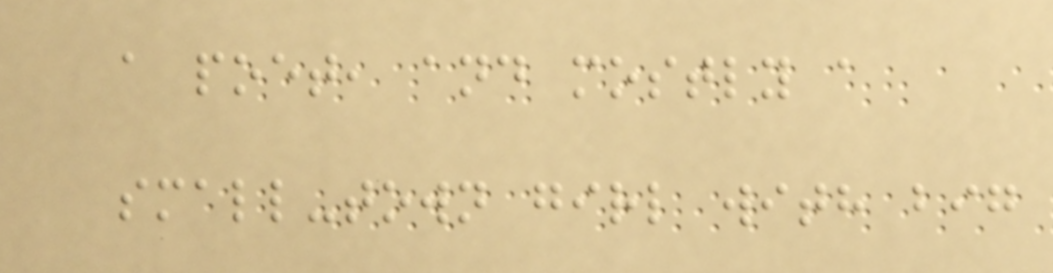a poet, and mostly a
small-town girl with big
